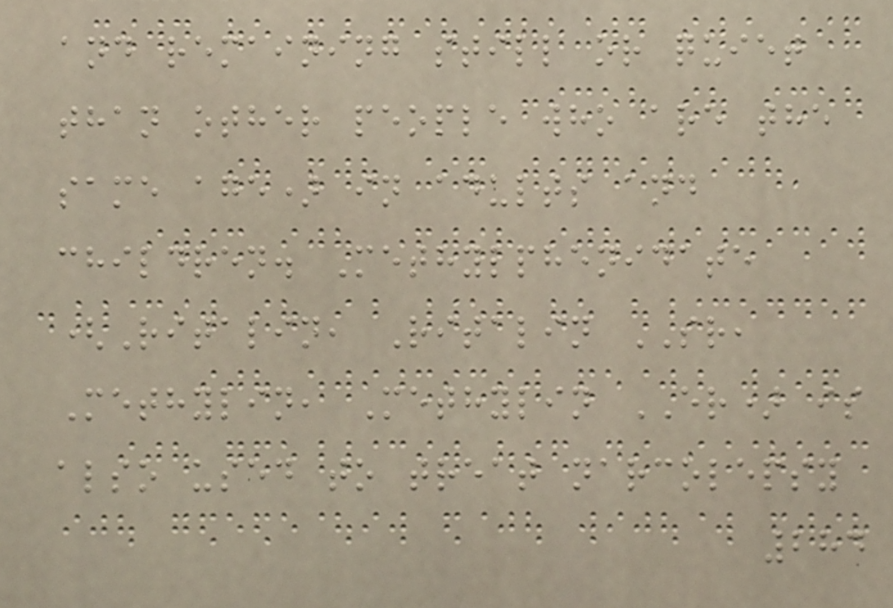and remaining still or quiet
than other people who are the
same age) in adults and
children. Methylphenidate
(Ritalin, Ritalin SR,
Methylin, Methylin ER) is
also used to treat narcolepsy
284
